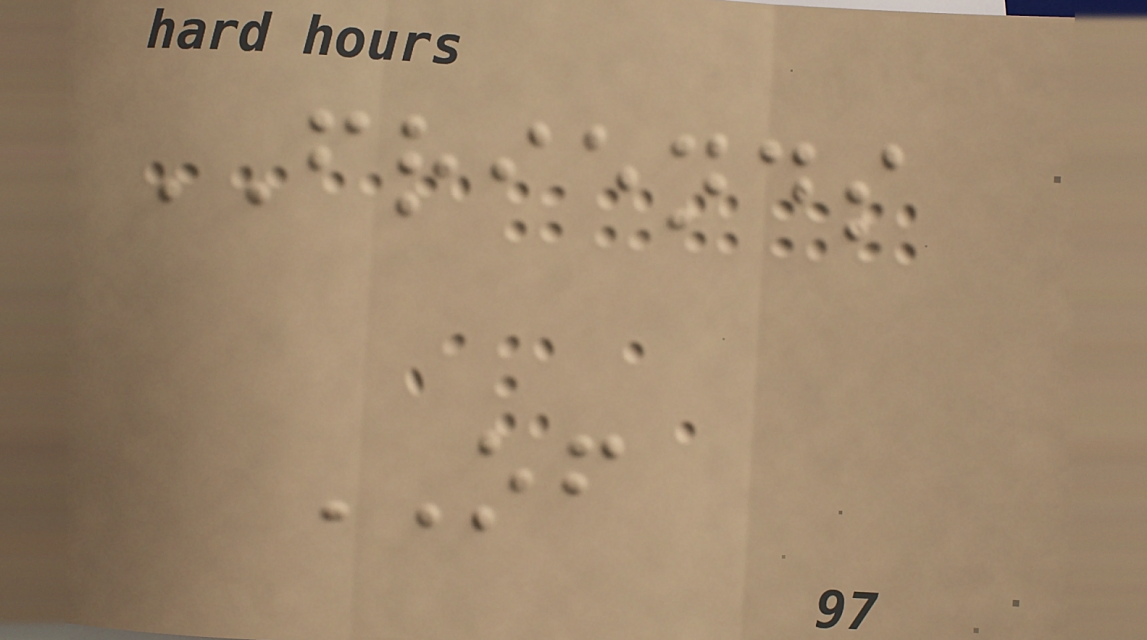FRIENDS
OF
